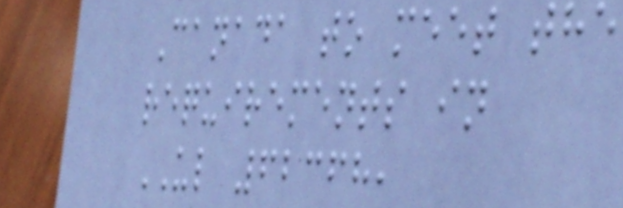Canada to meet the
requirements in
UL 62368,
